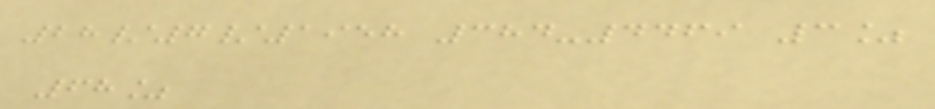28/7/1958 384-4469 3%
68%
